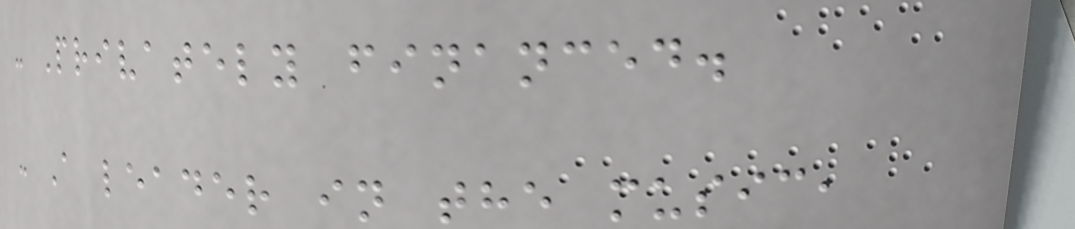- Privately financed.
- A leader in the music,
